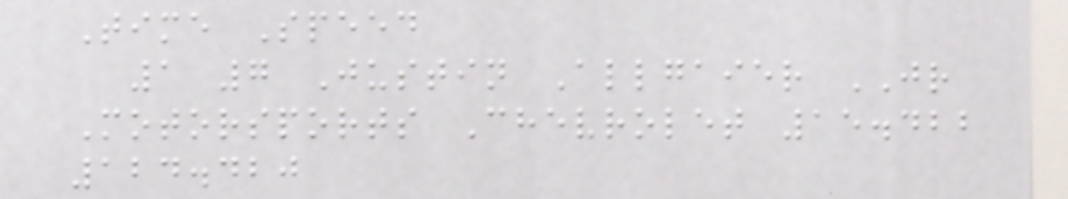Time Speed
1 7 Justin Allgaier JR
Motorsports Chevrolet 15.422
124.420
